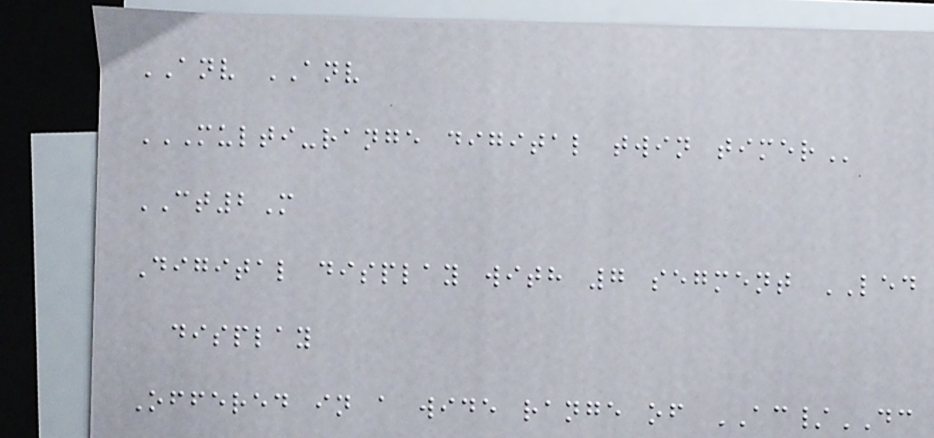ANV ANV
MULTI-RANGE DIGITAL TWIN TIMER
CT2M
Digital display with 7 segment LED
display
Offered in a wide range of AC/DC
